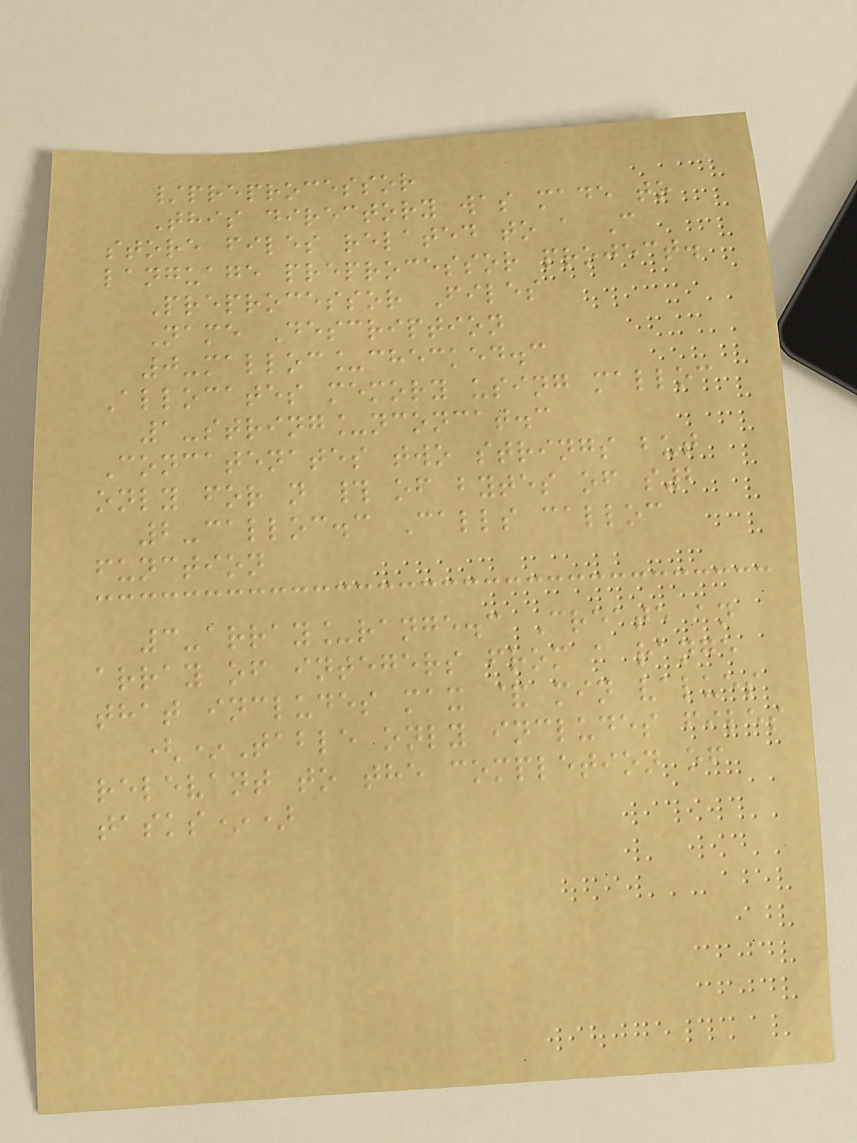/preprocessor
This directory was made to
store files related to a C
language preprocessor project.
Preprocessor Files
Name Description
0-malloc_checked.c
Allocates memory using malloc
1-string_nconcat.c
Concatenates two strings but
only for n # of bytes of s2
2-calloc.c Calls calloc
function
3-array_range.c Create an
array of integers from a range
that includes max & min values
(*Table only includes files
relevant to the completion of
tasks*)
